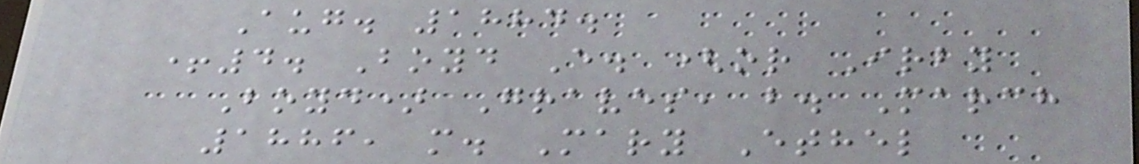Aug. 1884.
+4. Boyd E. (or Irby
Boyd) Graves, b. March
1886, m. Mary Ethel
